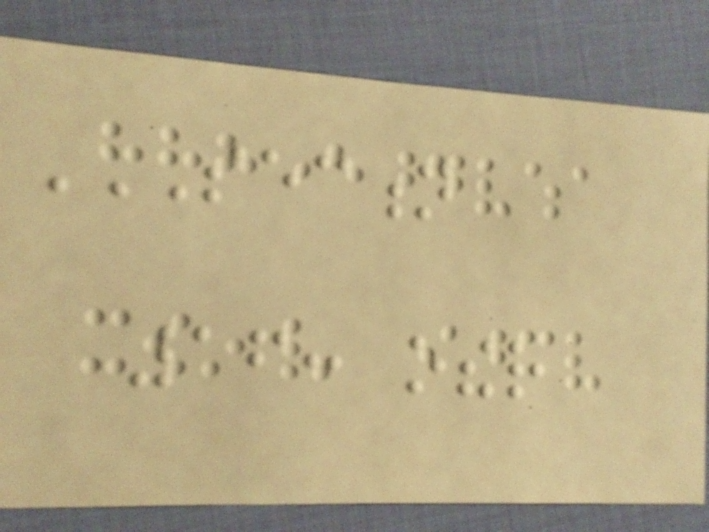SECTION
16: OTHER
